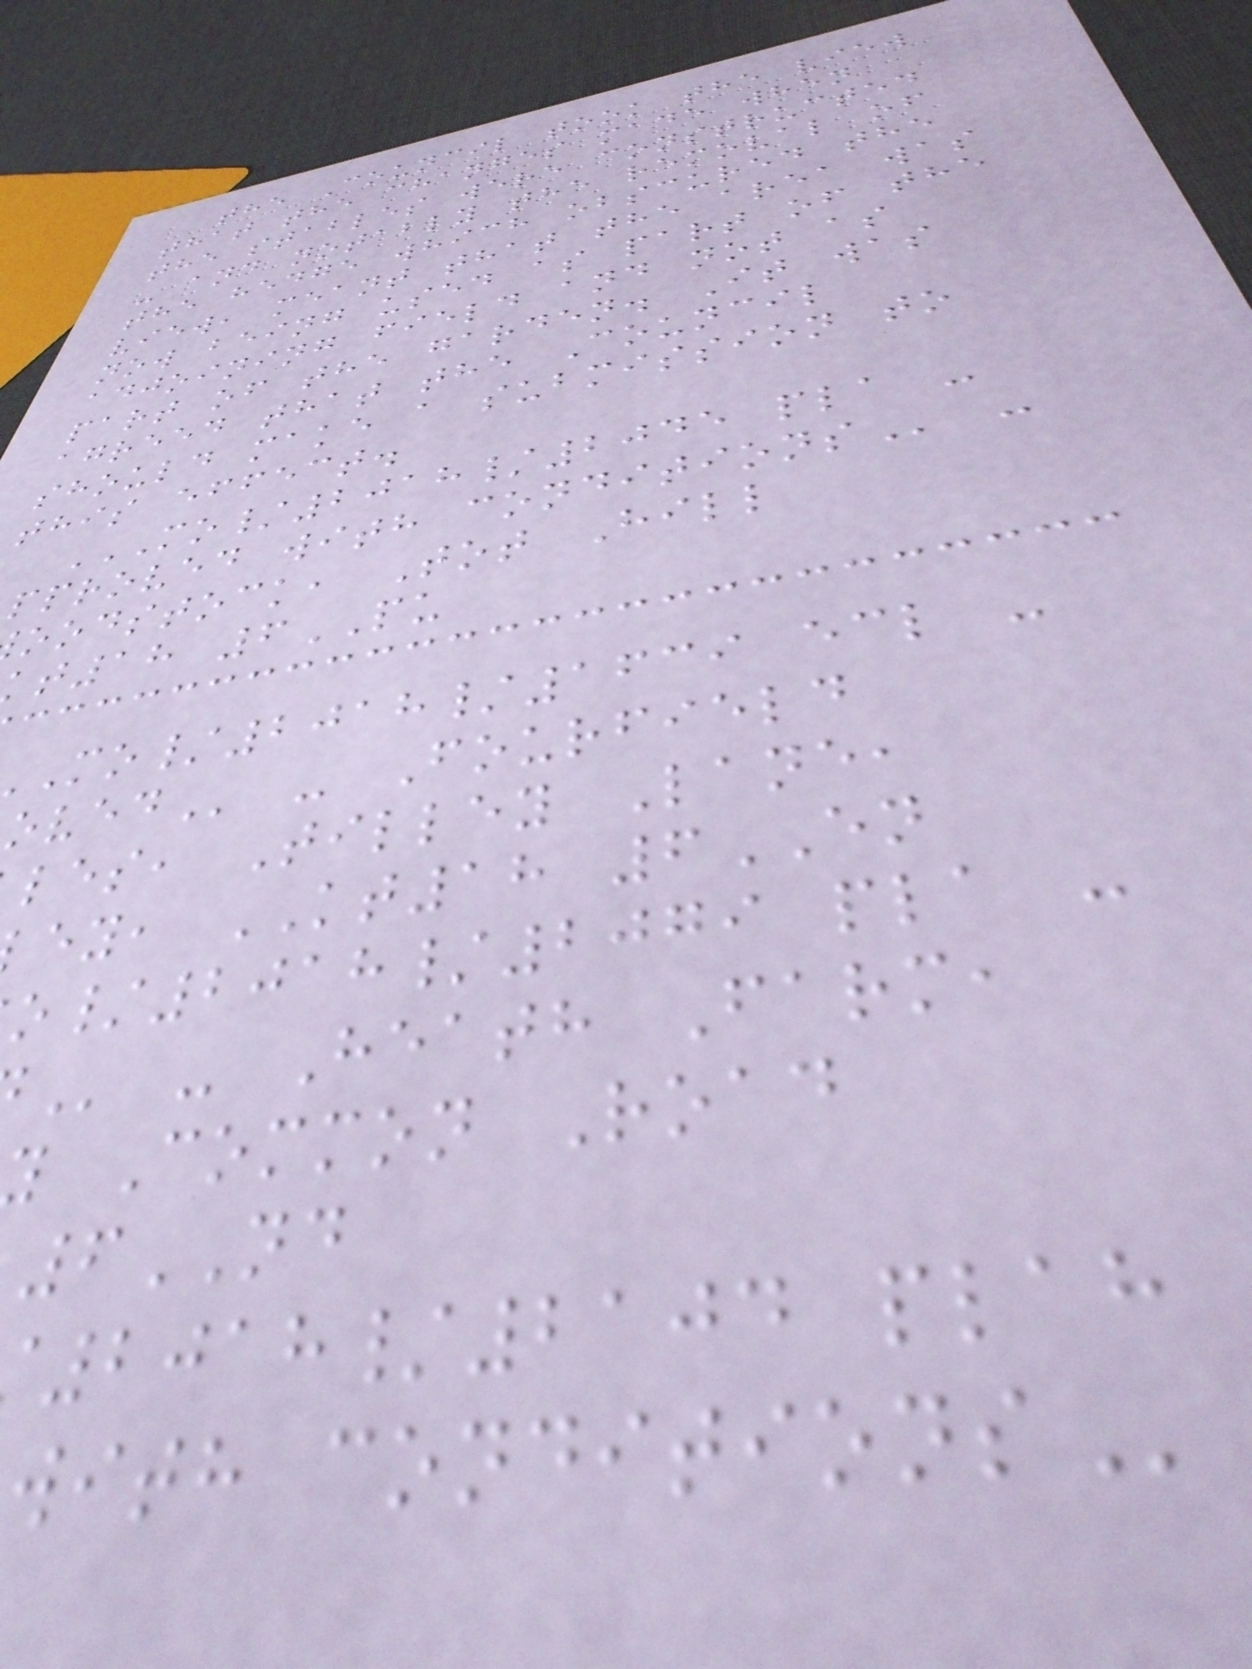the Council took the view
that the changes made when
the stables were constructed
- and notably the removal of
the hedge which obscured the
view, meant that the area was
now being used as part of the
adjoining field and not as
part of the garden. It was
agreed that the Council
should make a submission to
this effect.
MO/2018/2045 PLA -
pproved with
oodstock, Tot Hill
t18 6PU
mo/2018/1639 ecl -
- Fourfield
les, Tilley Lane,
ey, KT18 6EN
o/2018/2079 pla -
- Heath Farm,
Common Road
6ND
2018/2104 plah
